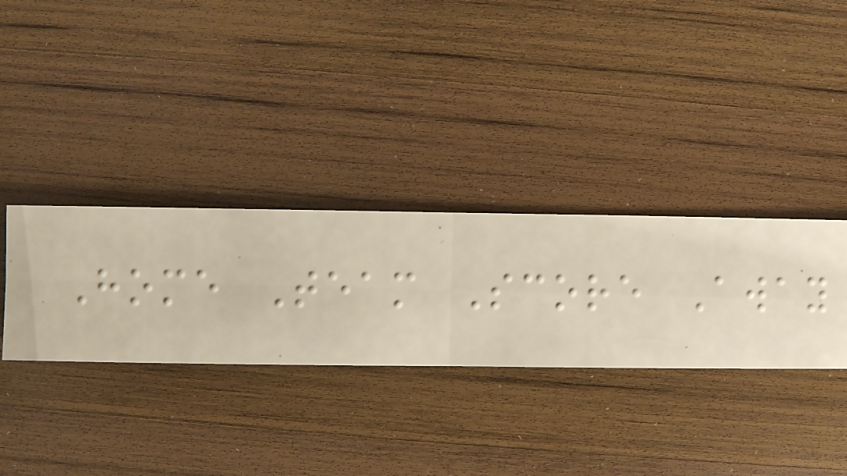Home Team Score Away
